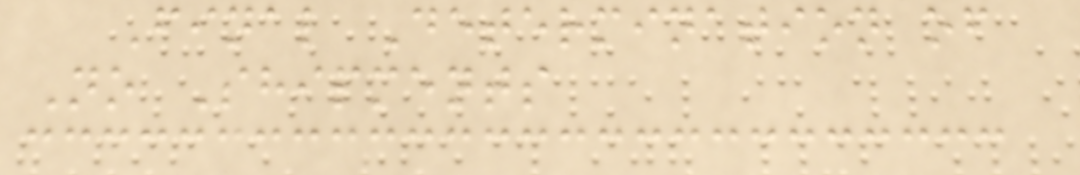Final Determination of
No Shipments
